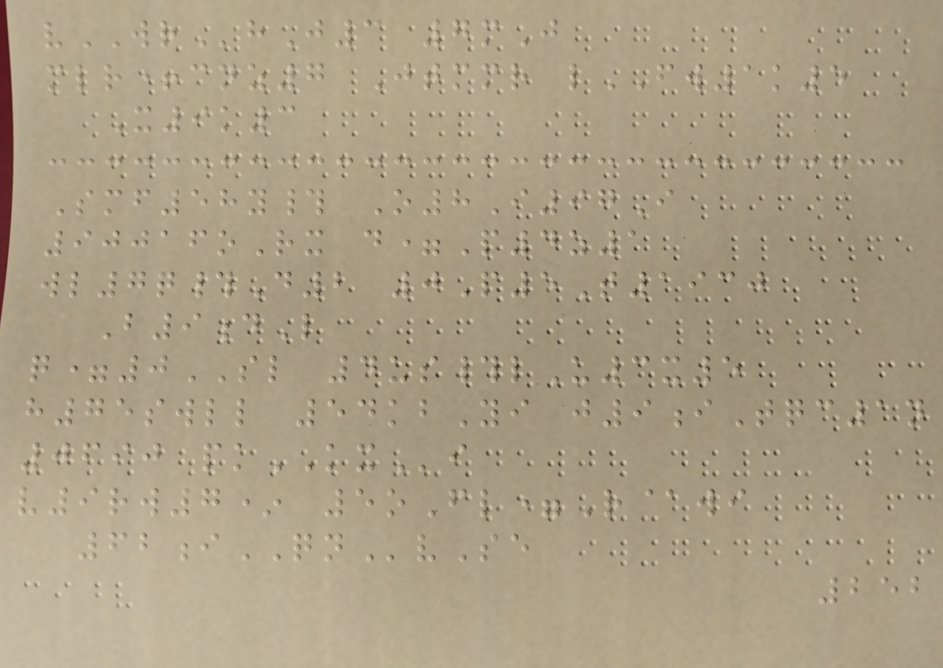vWRhJ3 7mJ
mlr+cnz7 Jtmmr lFW1k5
X9k3
Smf58y# O8I97I
90016oRx d=P4z1
wl7q#D2 0P5T1930
B9dL
q=0SL 4us#lU3x5
h75swll 54kbYi j9iTqc1n
0690 pkKXi
v9rw7* 5oFl=R@wi
62iQNvSe
252
